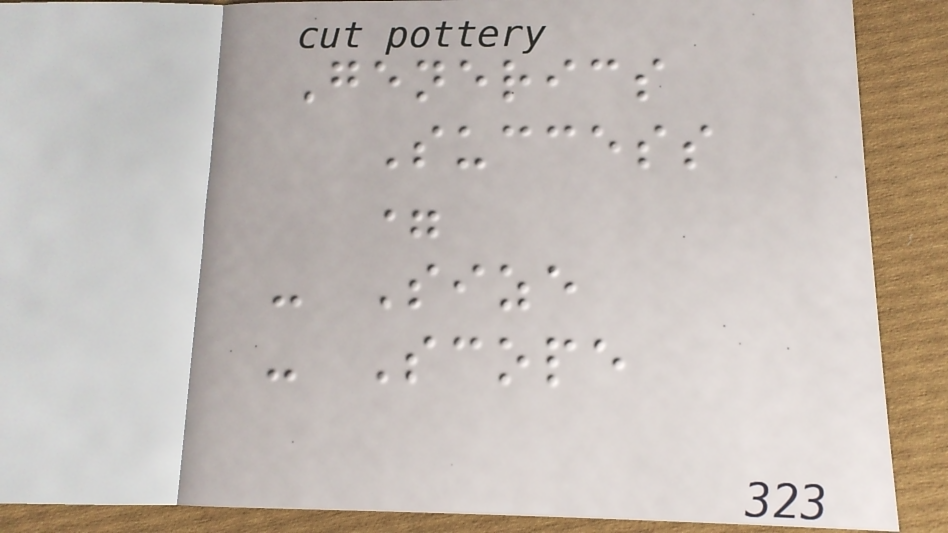Generics
Success
=
- Size
- Scope
